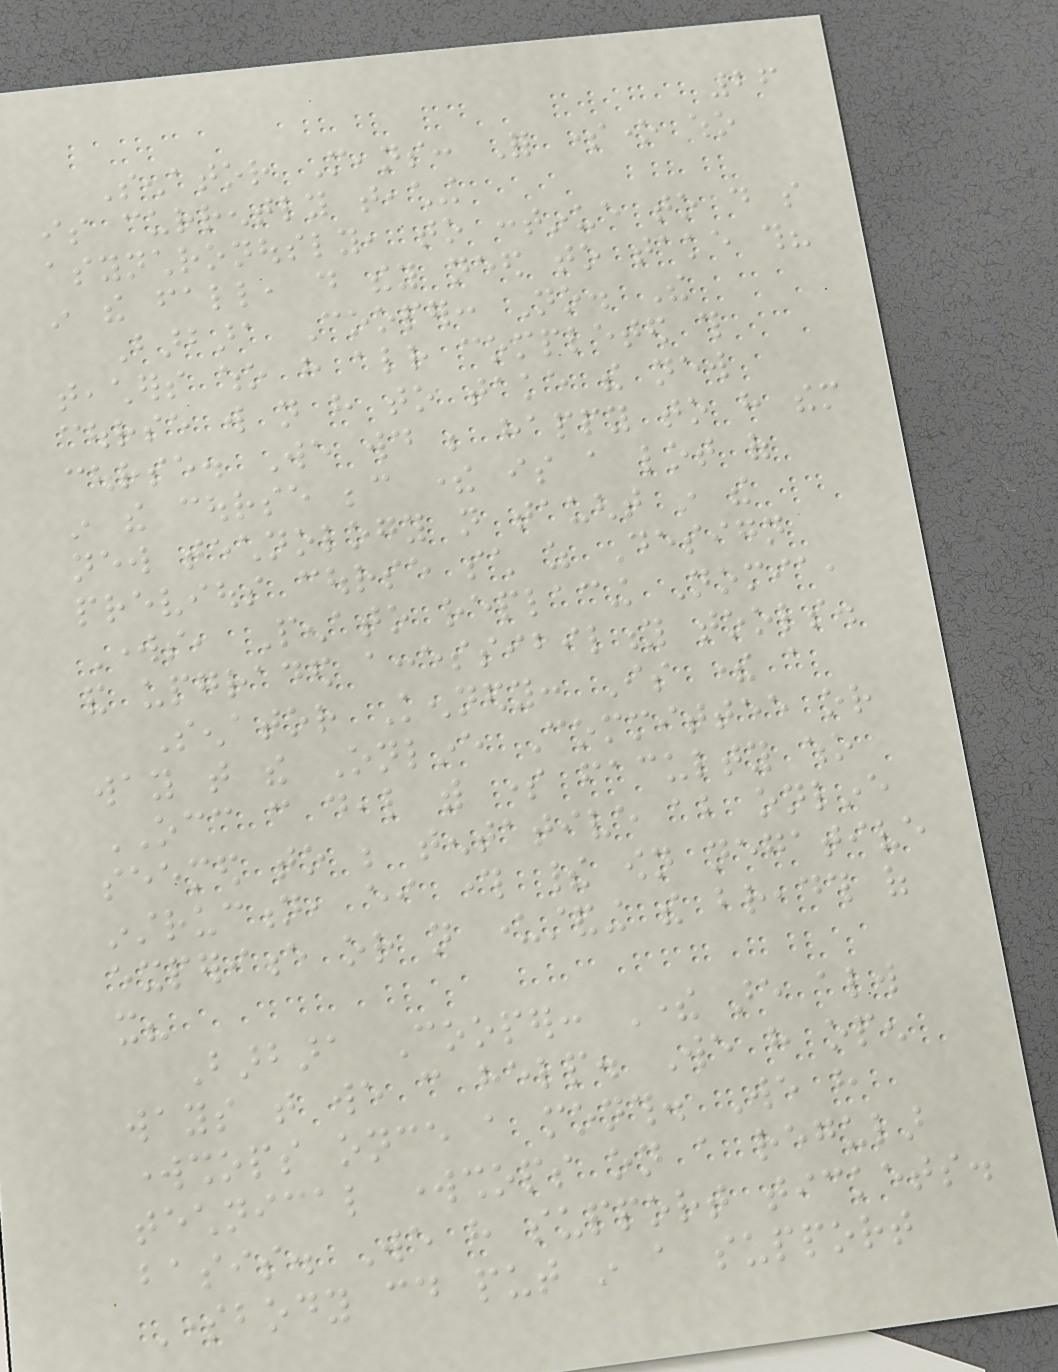26
Senator Means: For someone who
is currently teaching
asynchronously, to continue to do so
in the fall, do they need to take this?
Barbara Cooper: No. The
teachers who have already completed this
course will not have to take the new
course. We would be happy to have them
in the course because there is a lot of
new technology not taught in the
previous course such as Design
Works, Penato replacing Nomia,
and upgraded accessibility tools.
Senator Kennedy: Is there a
way that the Online Committee or
OCC can deal with some faculty who
seemed to be tentative about online
instruction, either through their own negative
experience or not understanding the breadth of
it?
Barbara Cooper: There are always
ways that we can help. We have open
workshops once a month. We have
technical workshops on a regular
basis. We have support tickets.
Somebody could put in a support
